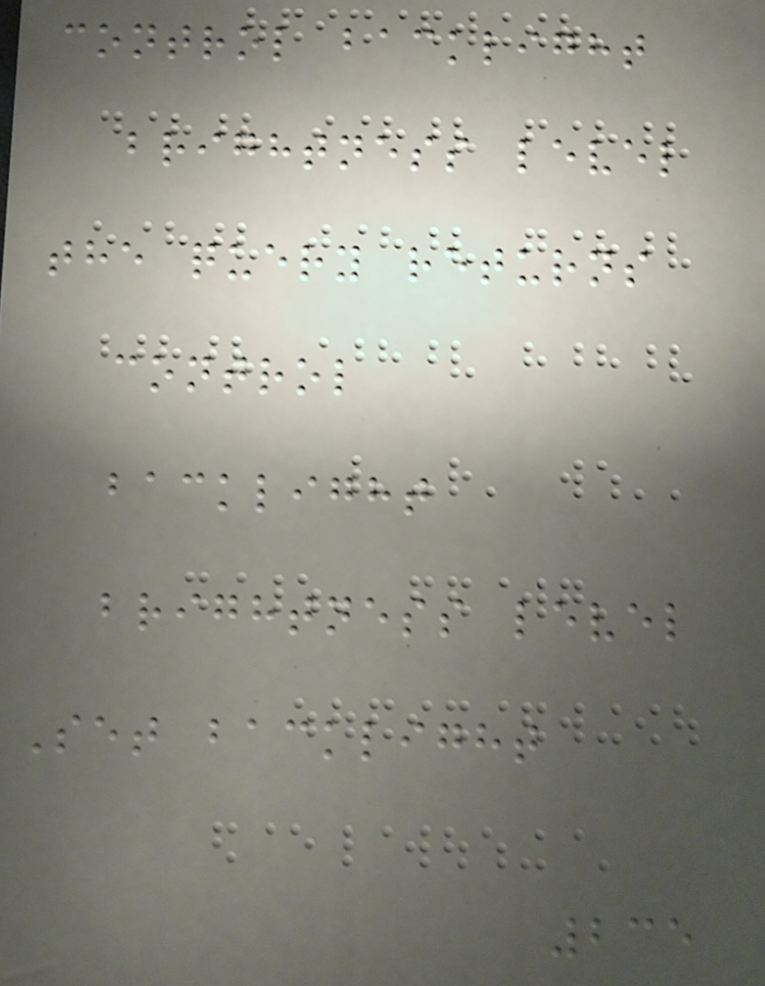control backlight
brightness level
the query returns
control
backlight
brightness level
Set backlight
235
